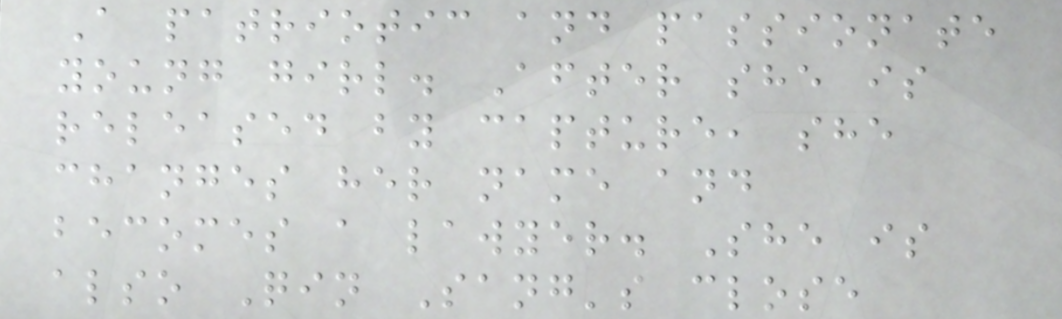A patriotic and passionate
young girl. After she is
released by capture, she
changes her name and
becomes a lawyer. She is
also Qin Sang's close
